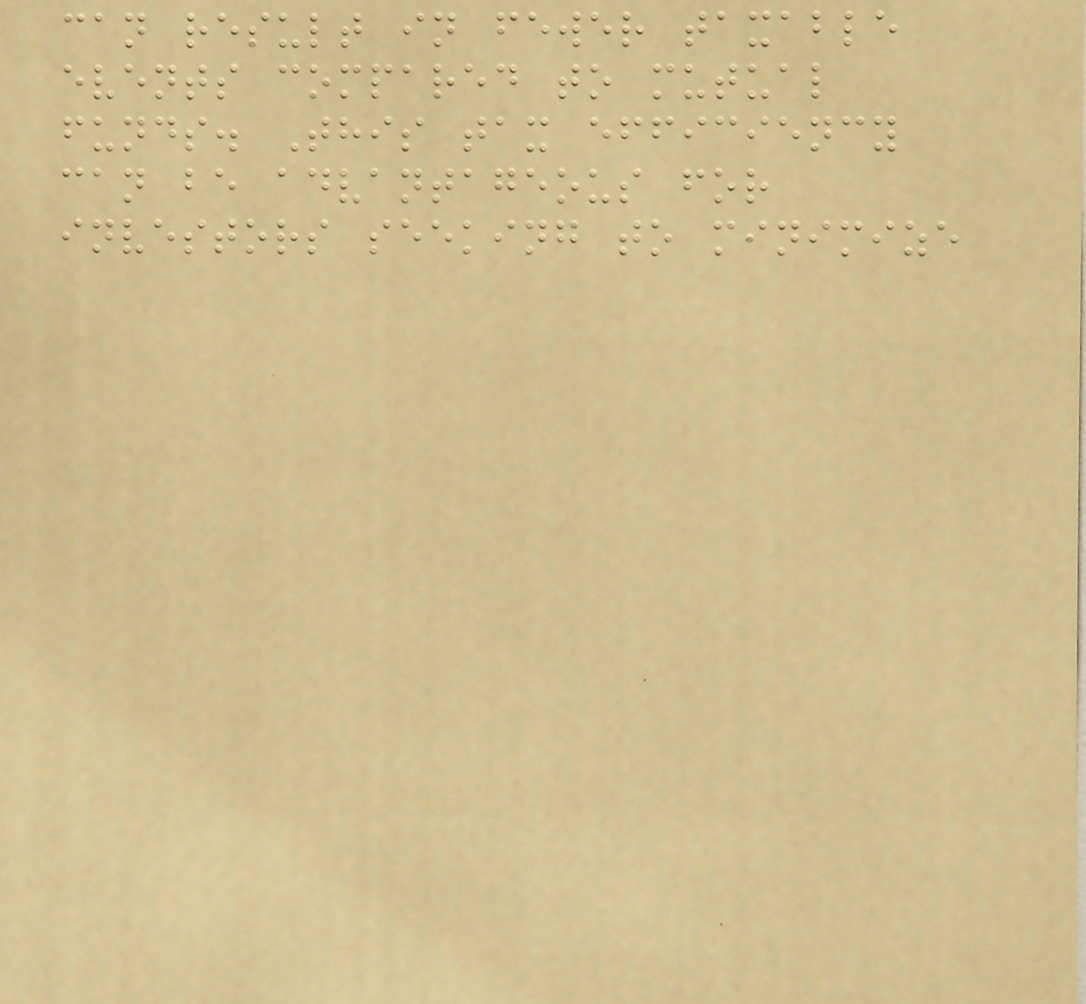can result in fewer taxable
events compared to mutual
funds. This tax efficiency
can be advantageous for
investors seeking to minimize
